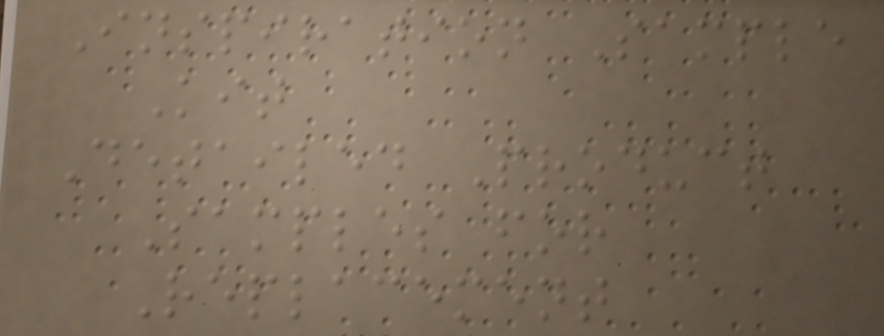Inspiration Sample
Kit
Detailed Product
Samples for
Replacement
